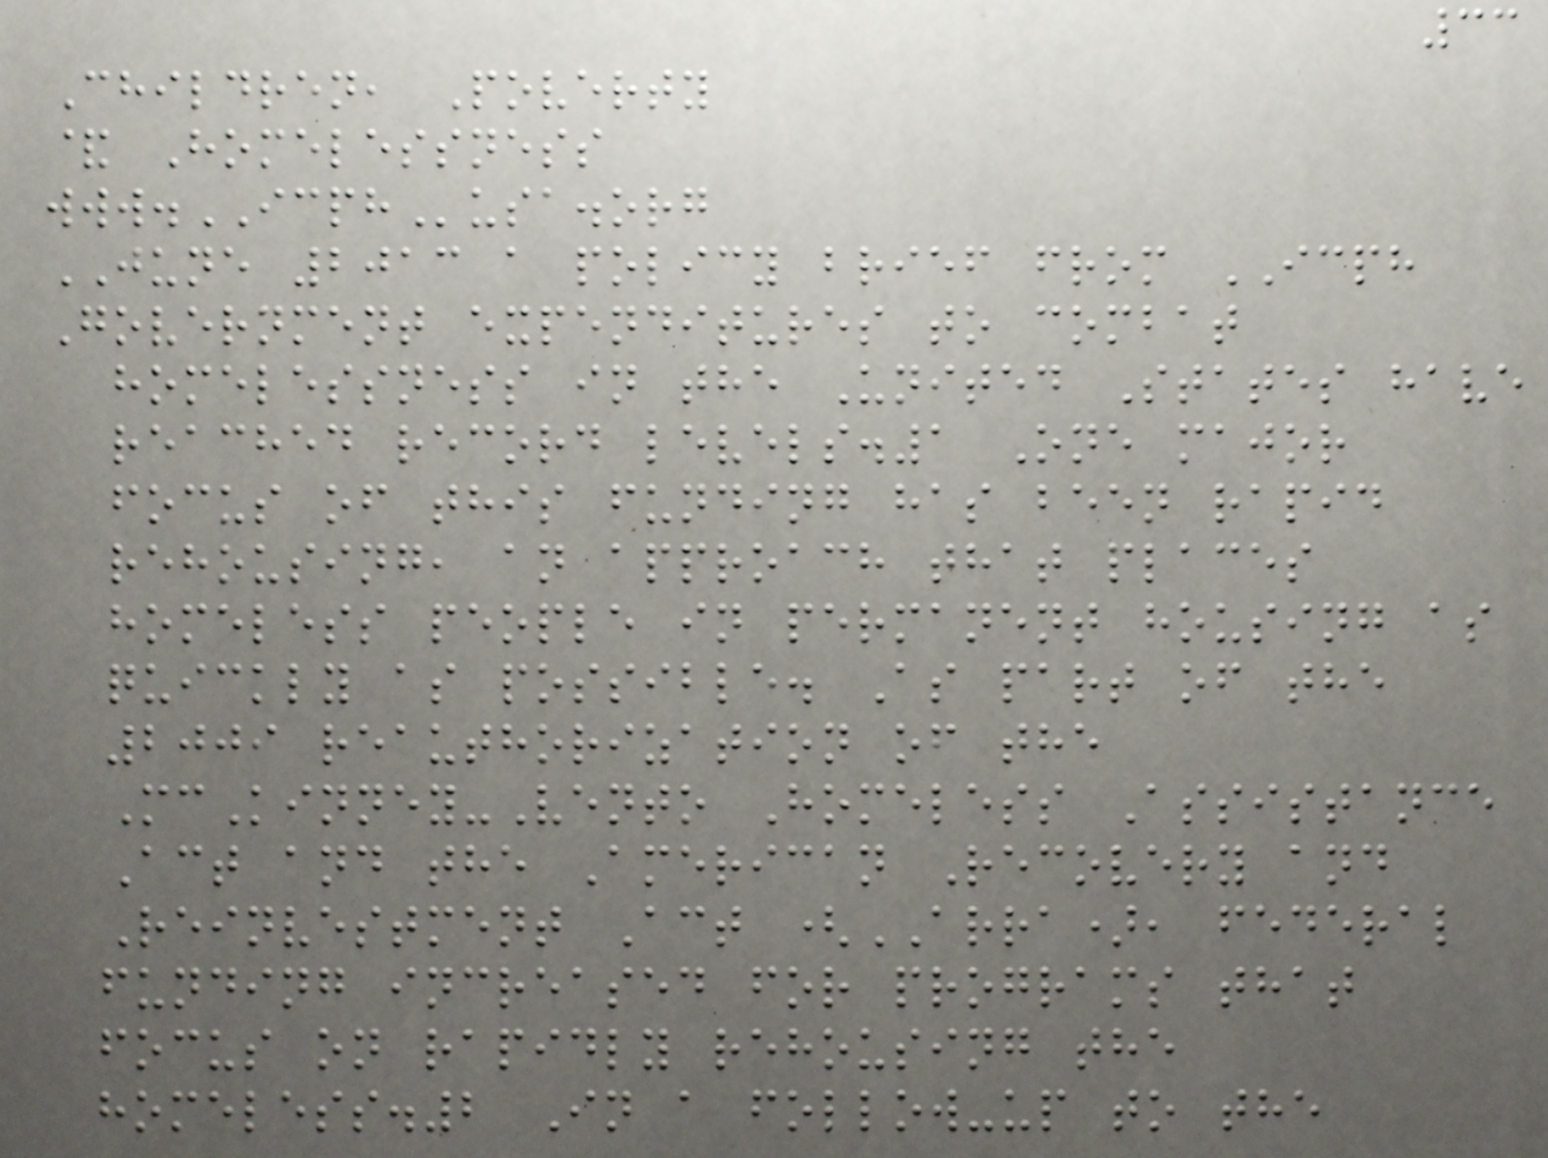33
Children, Poverty
& Homelessness
www.ICPHusa.org
JUNE 2013 a policy brief from ICPH
Government expenditures to combat
homelessness in the United States have
reached record levels.1 One major
focus of this funding has been rapid
rehousing, an approach that places
homeless people in permanent housing as
quickly as possible. As part of the
2009 reauthorization of the
McKinney-Vento Homeless Assistance
Act and the American Recovery and
Reinvestment Act (ARRA), federal
funding increased for programs that
focus on rapidly rehousing the
homeless.2 In a follow-up to the
